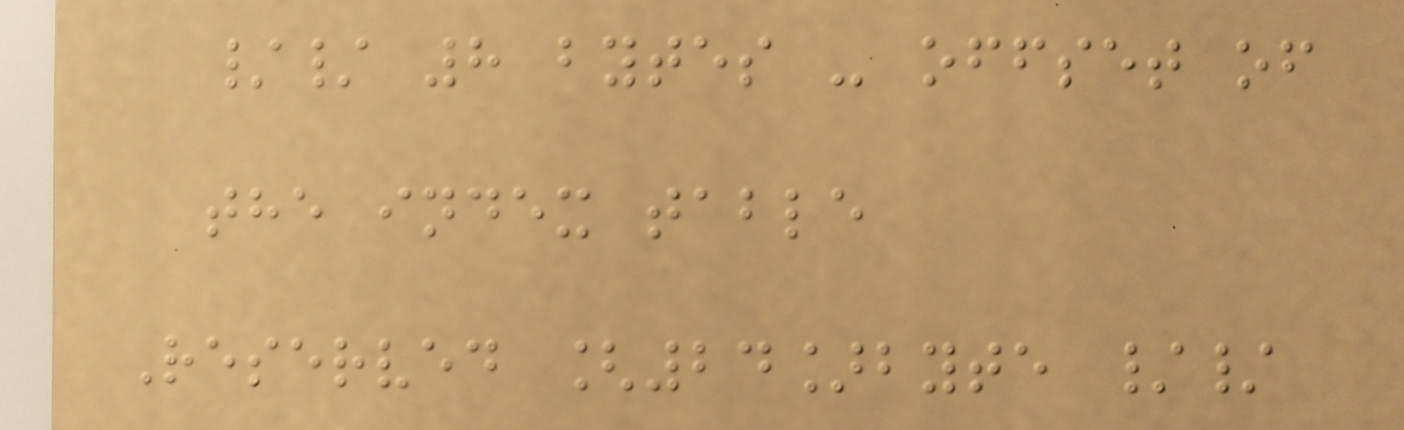// 8 bytes - offset of
the index table
Reserved [24]byte //
